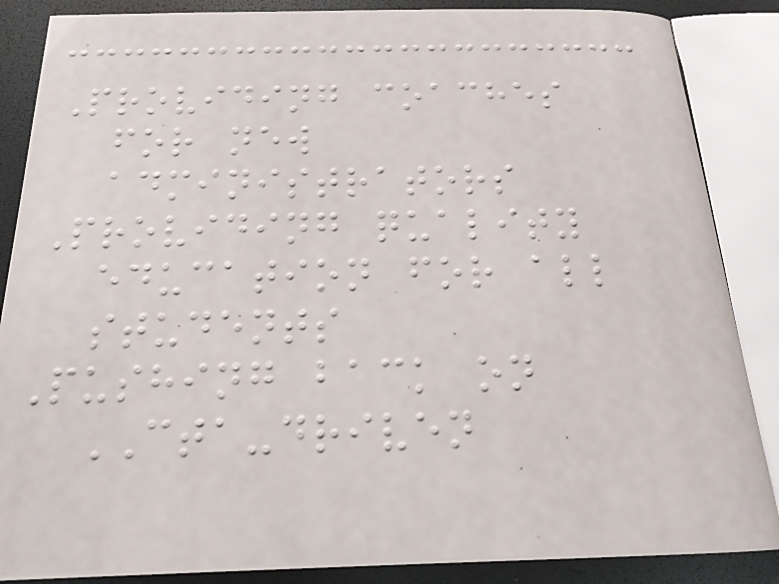Providing coaches
for new
administrators
Providing quality
education for all
students
Pushing back on
CTA-driven
